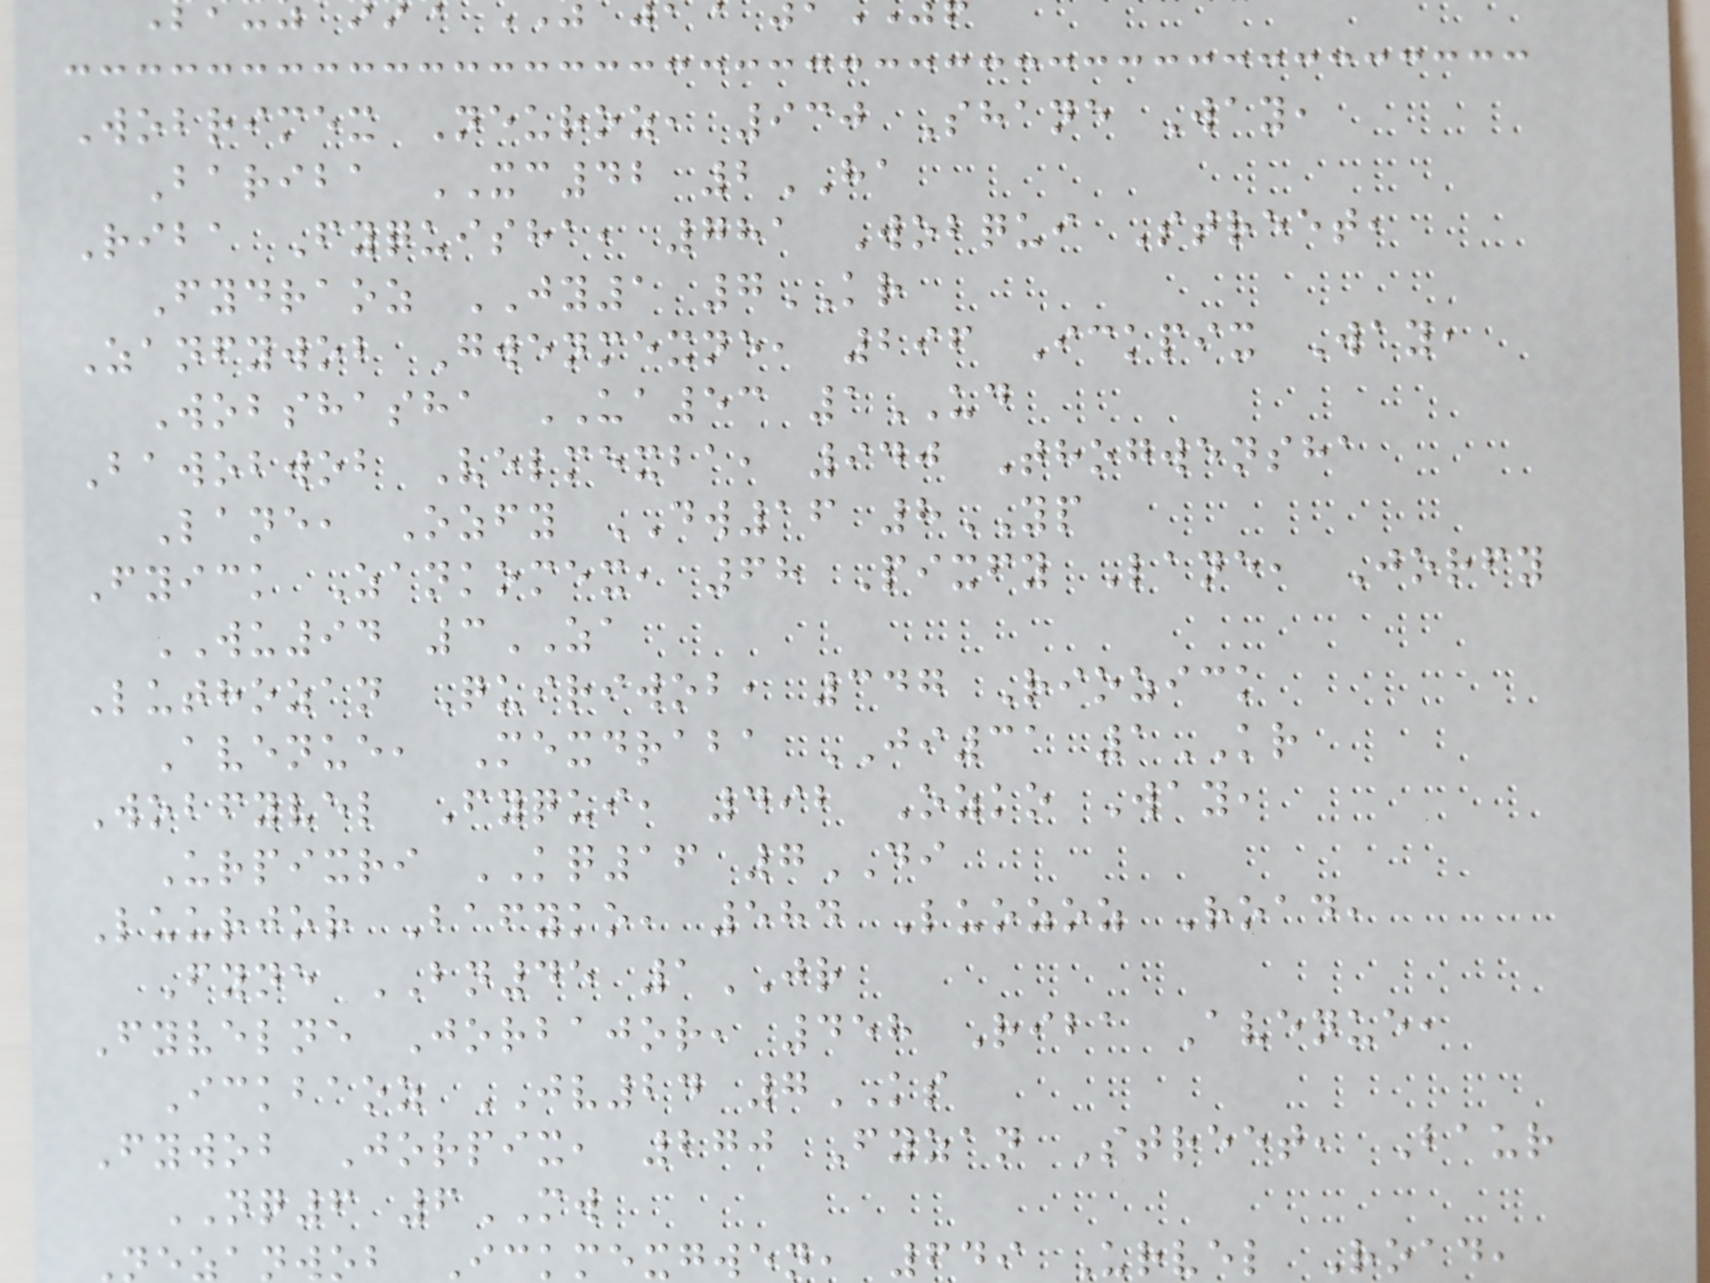Wobrimex Neuroz, 930 Shane Way,
Bariba XC42 2HA
Riba Fyquisha, 781 Wobqui Street,
Fydraoz JY1 7KR
Zanfywob Gwenmexne, 296 Ickpix Way,
Wobshasha UA53 1UD
Bawobwob Velmexba, 940 Thogwensha
Lane, Ozfy DW16 8YP
Fyick Zankomex, 68 Pixfy Lane, Jorfy
WU94 3ZA
Luthozan Quiriwob, 347 Riozick
Avenue, Mexdraba JI31 1KR
Wobfyvel Fyqui, 492 Ozko Way,
Urpixri KQ16 7DI
Luurjor Bafyko, 584 Luozoz Road,
Fyne BN45 1JR
Fyvelne Jorbajor, 458 Riba Avenue,
Ickbaoz JV24 7KS
Fywob Jorpix, 270 Fyzan Street, Baur
NQ6 6MW
Nezanwob Ickmexgwen, 649 Urvel Road,
